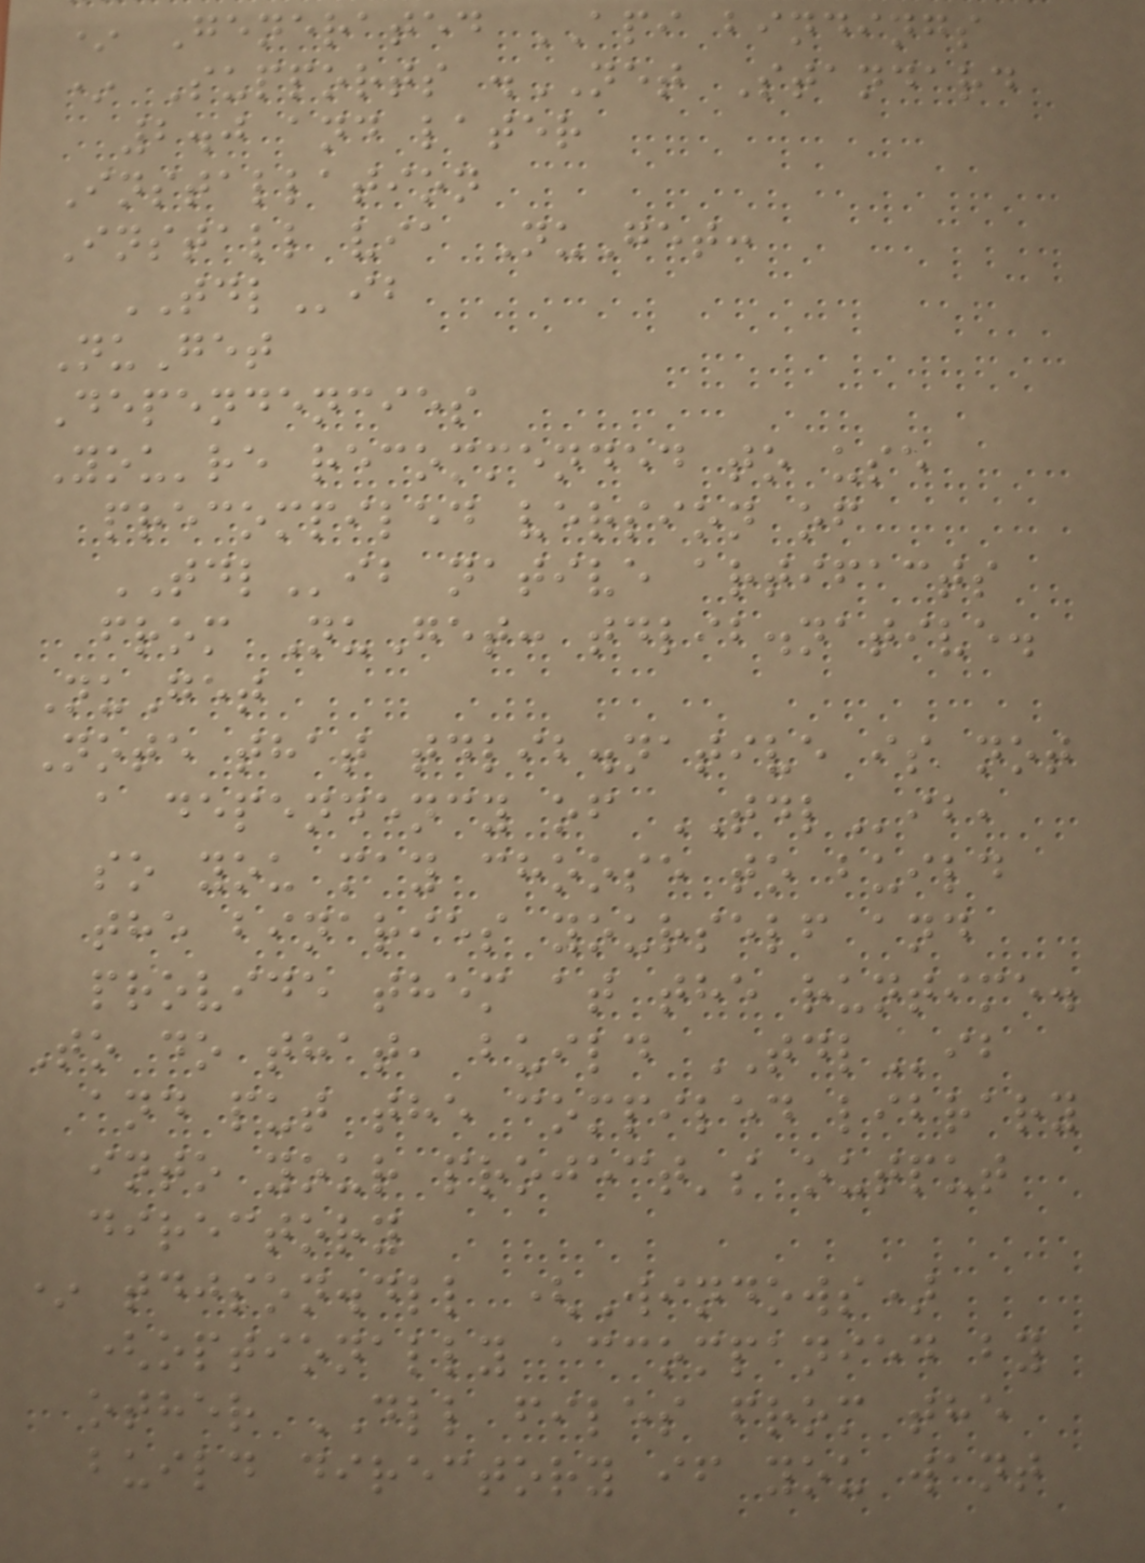* Generated API bindings
* Supports .NET Standard
2.0 and later
Installation
Install via NuGet:
TDLib
NuGet
Dependencies
You're recommended to use
precompiled version of
TDLib native artifacts
from NuGet: tdlib.native.
NuGet
Note that tdlib.native is not
a dependency of TDLib,
so you may choose to build
the binaries yourself and
provide them at the runtime.
To do that, build TDLib
and put the compiled library
into your project's output
directory
* tdjson.dll (Windows)
(optionally accompanied by
other DLL files from the
build directory if you want
